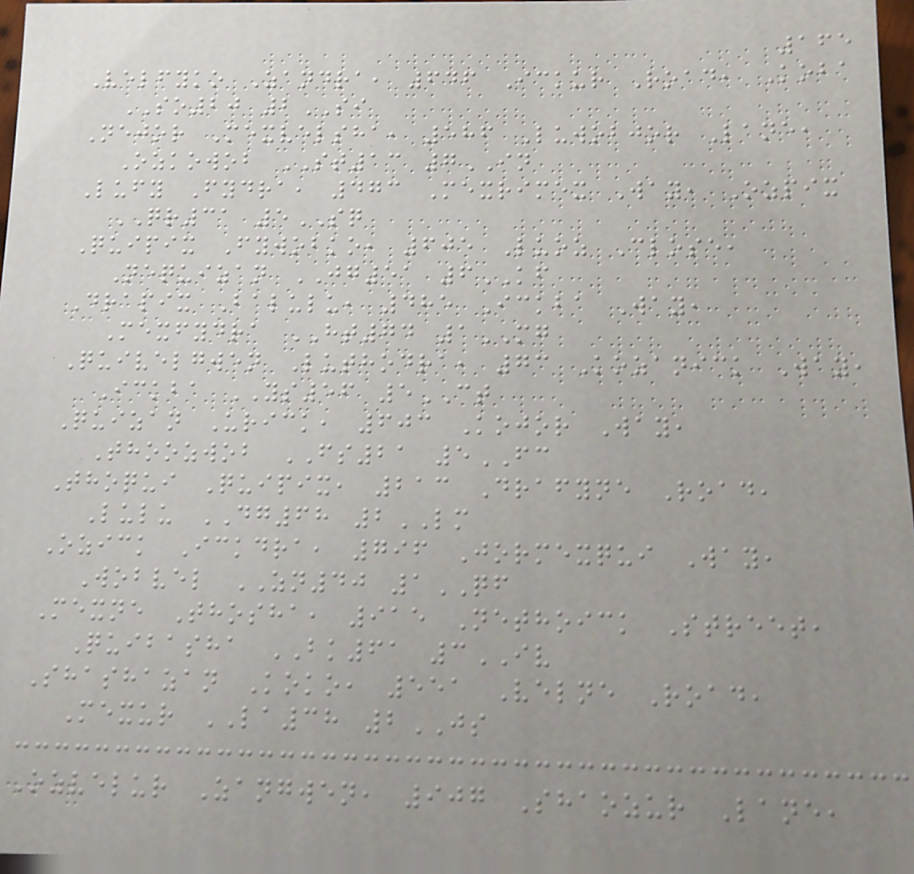165
Velfyko Zandra, 646 Ickur Road, Koba
SO20 2SI
Nejor Mexvelsha, 586 Luwobjor Lane,
Ozkowob ST13 7IN
Lufy Fydra, 473 Mexrimex Way, Ozpix
QR31 5SQ
Quipix Fywobko, 605 Luoz Close,
Nequizan JG51 6KF
Drapix Balulu, 485 Ickba Way,
Mexfydra HT74 1MG
Quivelgwen Luthodra, 73 Kozanick Way,
Ickba YS56 5CT
Quizan Urick, 603 Kojor Way,
Thoozwob FS21 5FC
Thoqui Quipix, 213 Drafyne Road,
Lulu DG68 2LM
Ozick Ickdra, 796 Jormexqui Way,
Wobvel ZN40 1QF
Mexne Thosha, 915 Nethoick Street,
Quibasha BK61 3IV
Shashazan Koko, 551 Velne Road,
Mexur LA38 2JS
Ozvelur Zangwen, 907 Shaozur Lane,
